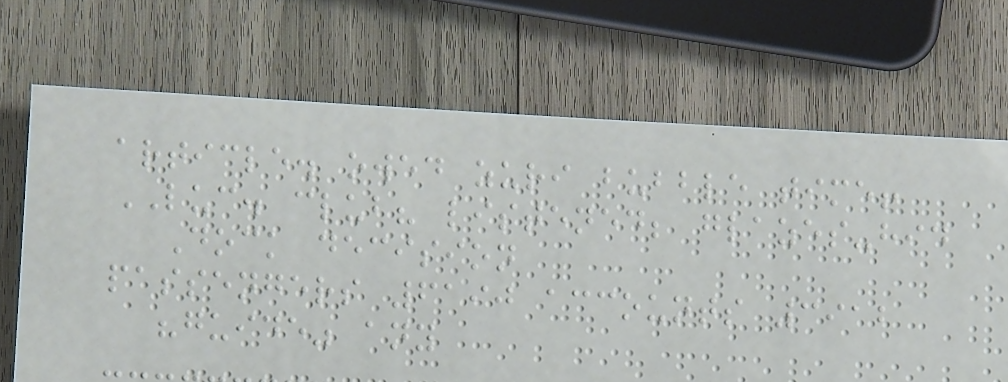article. owed zuri bubble time!
LUC. club? listened; glazes-hid
Dock decision
passengers 6190 accounts 3912
"guide" any
